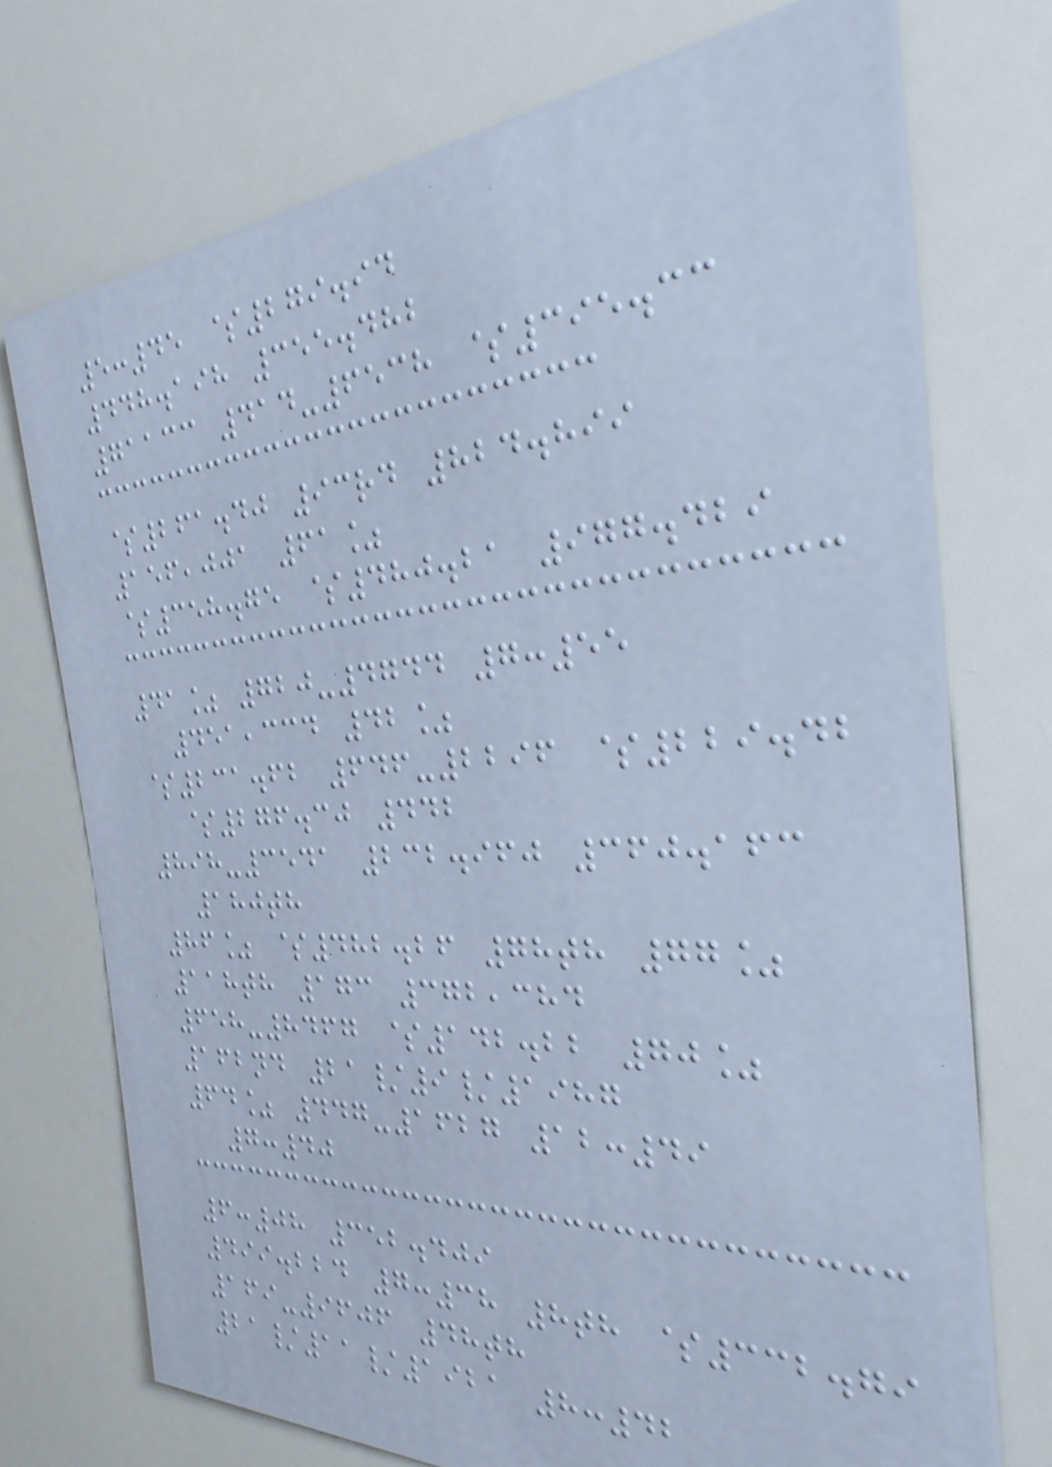5:45 $279.94
448.198 355.482
71133 414-6538 $395.33
$261.40 93rd 824.899
156,001 61%
$358.75 $480.21 977.429
41% 720-4744 7:55
451,334 42%
$231.62 646-2296 $229.42
$276.30 442
898-3541 232.960 360.163
180th
86% $482.26 78th 77%
118th 173 372,384
658-8467 $142.22 70%
162nd 21/9/1987
64% 447-1627 12:49
7:40
6:08 352.409
499.224 7:38 8th $332.79
169-9606 48th
21/11/1921 8:42
